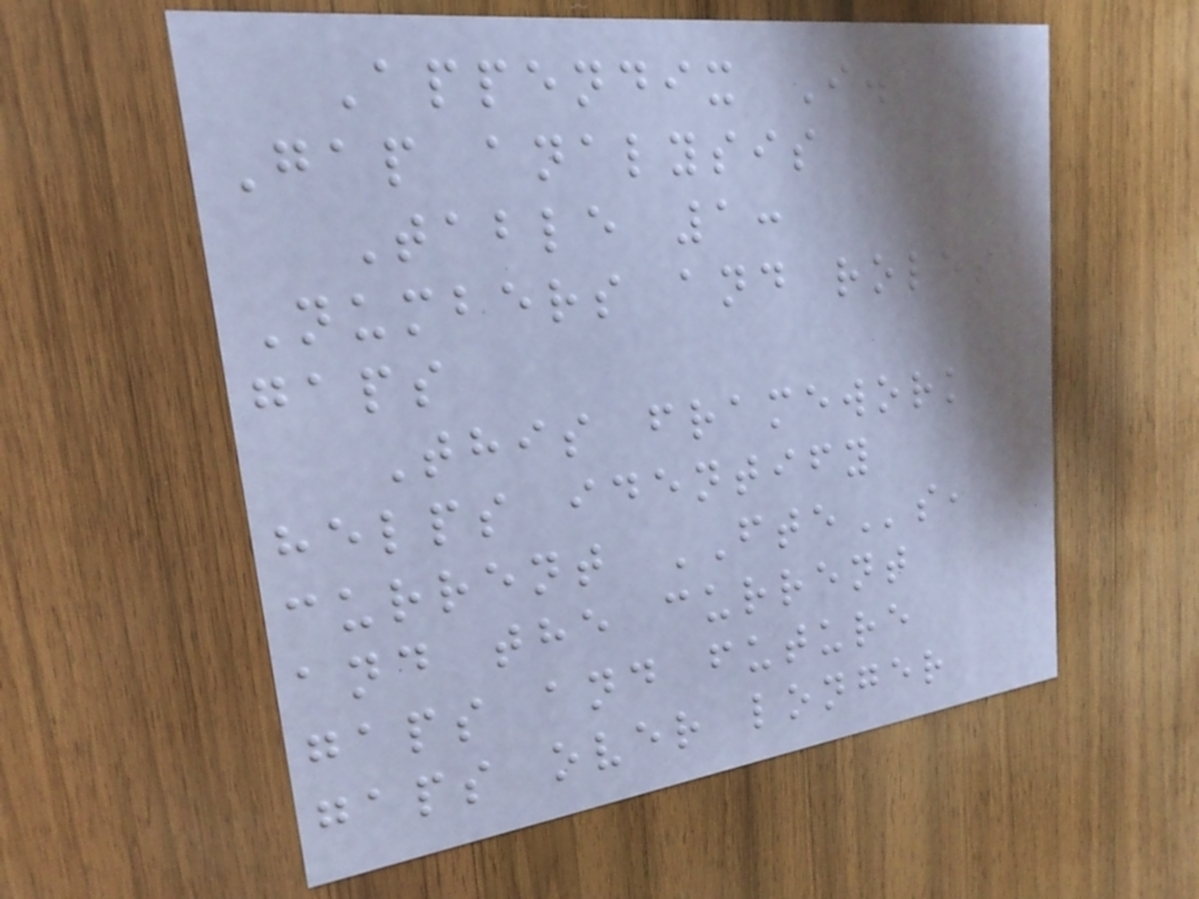Appendix I.
Gap analysis
Table 1:
Numbers and roles
gaps
This framework
helps identify
current FTEs,
and the current
gaps and future
gaps over longer
